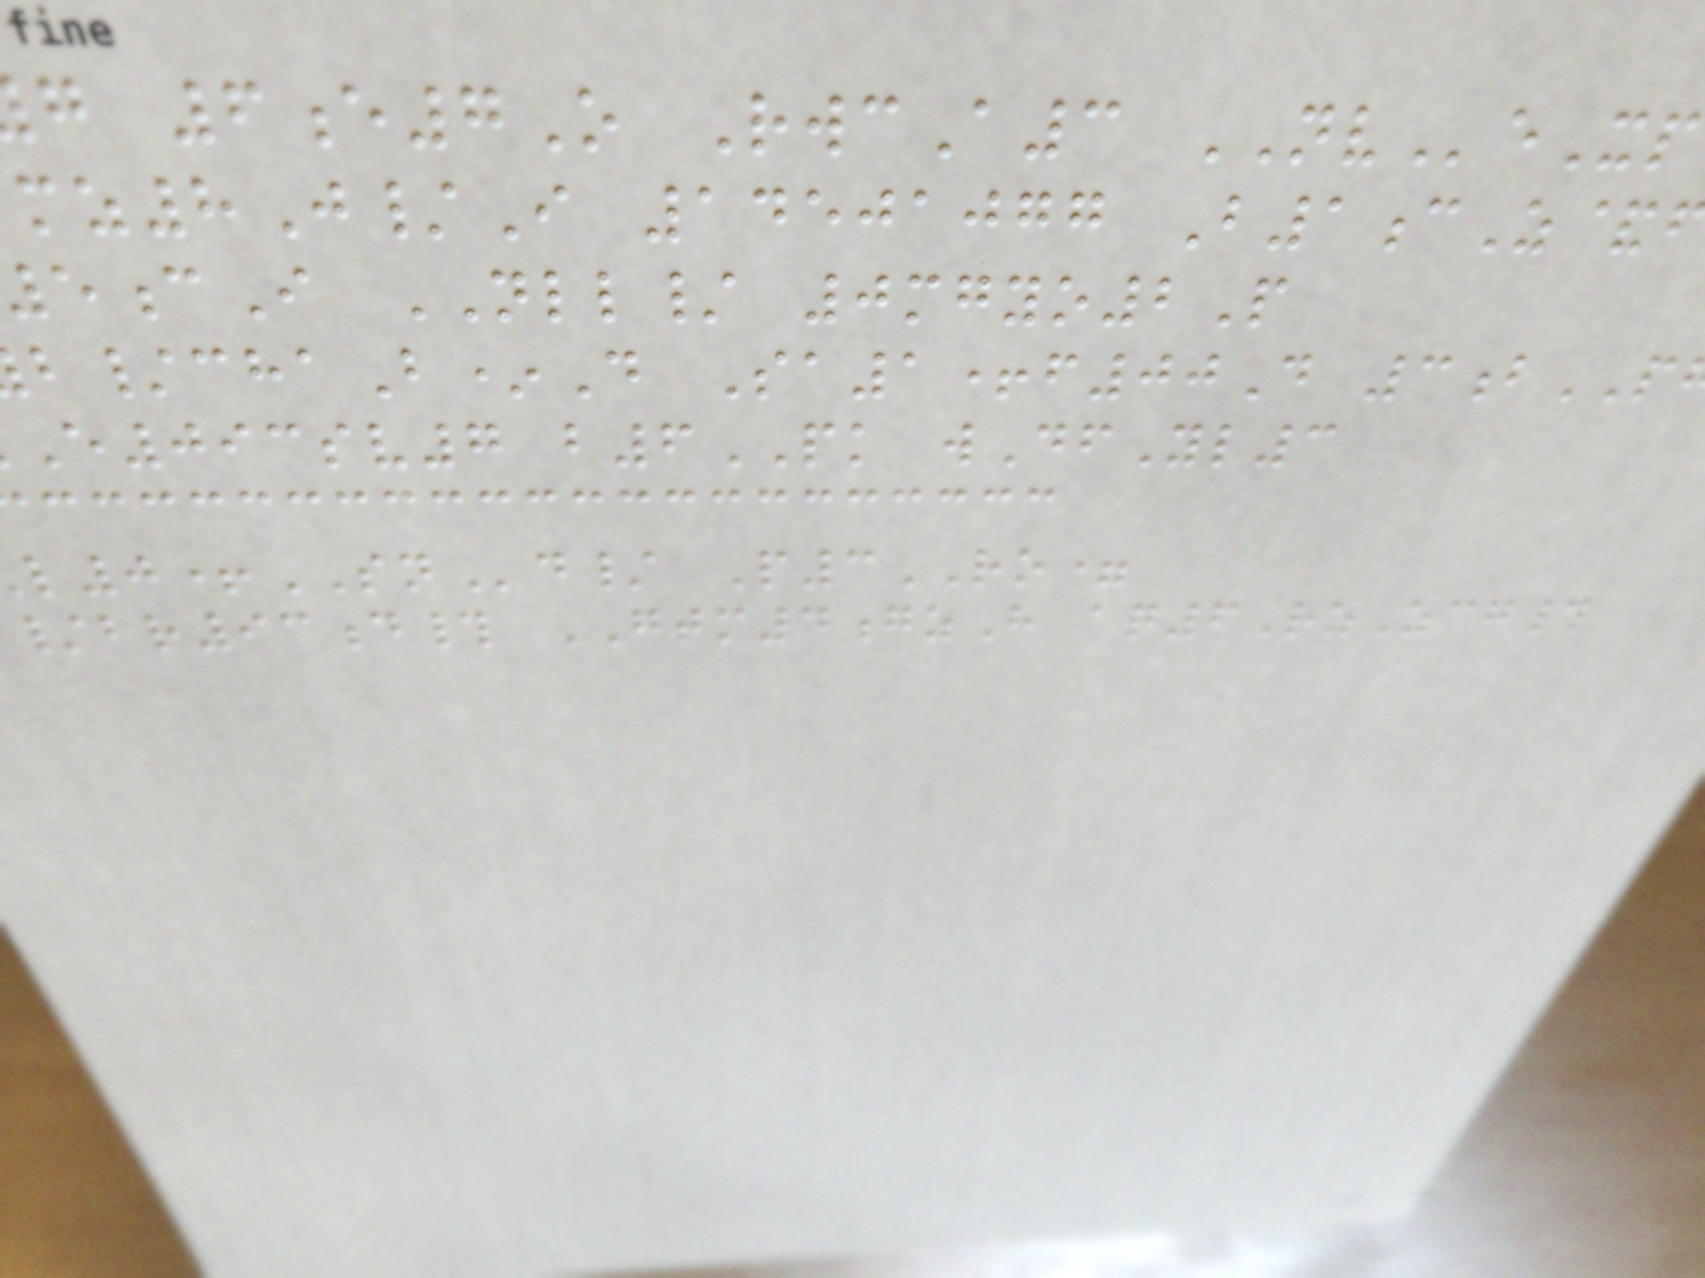g 6e7O RwcA3 NVeXp
mz8J/I 14501077 B1cZ&
cI NLL/ 0mgyo2P
/chaB*D Sa1+f00D 3b
E093sv7 b6PK wDfYl3
0+SNd/ P3RO=
/br93d# GTM4gzH aq6RzZcg#
